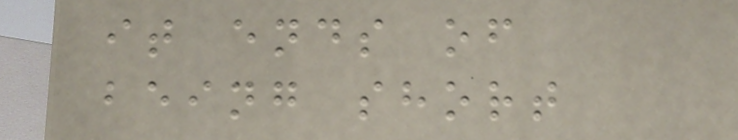it ends of
being short
